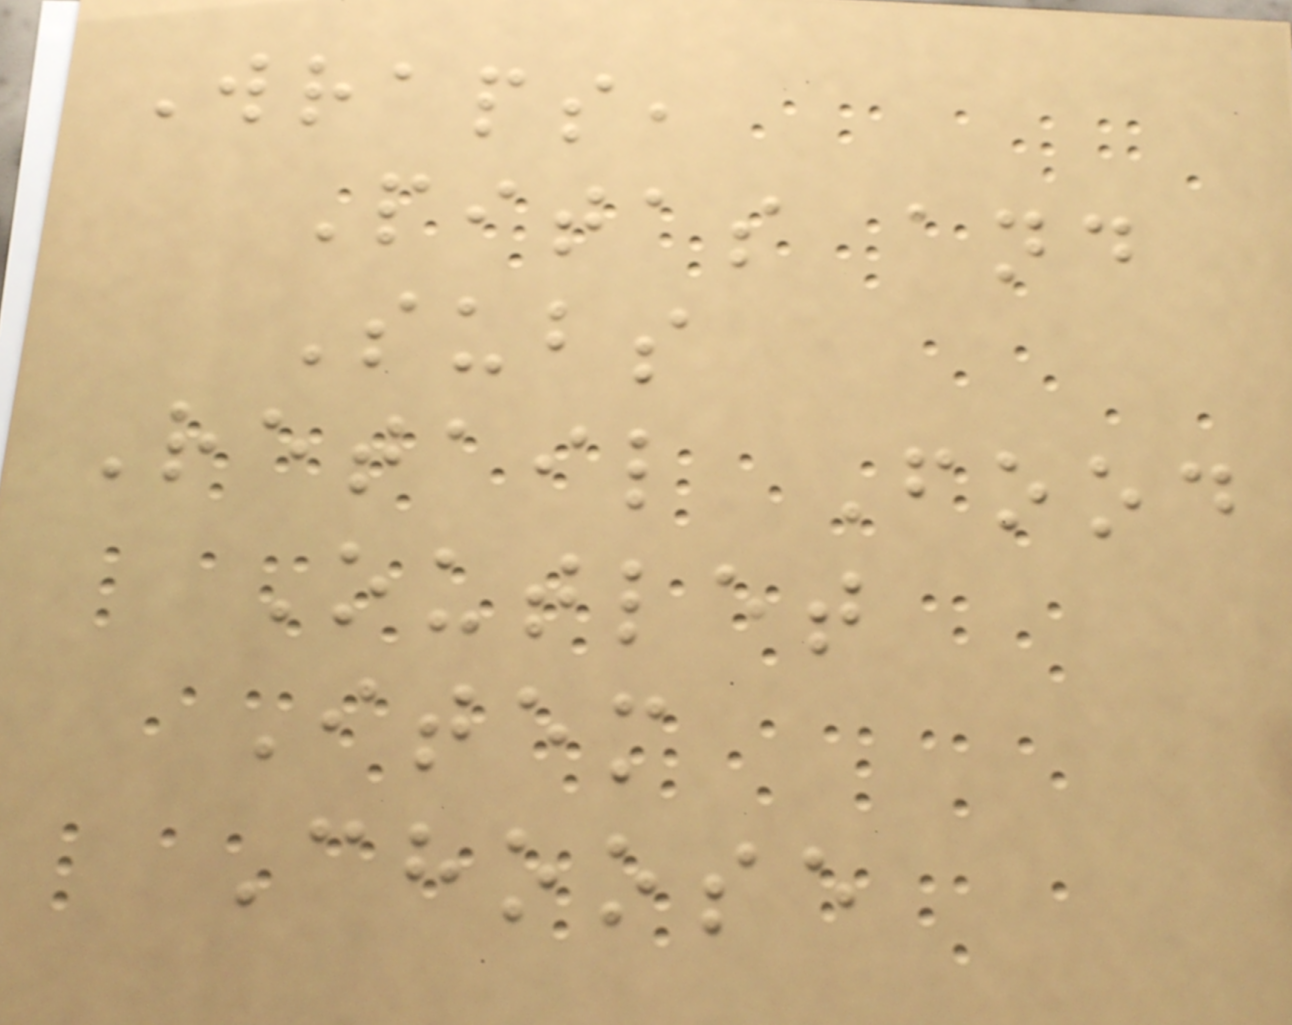Wraps,
Pitas and
Subs
Retail Food
Outlet
Item
Choose
